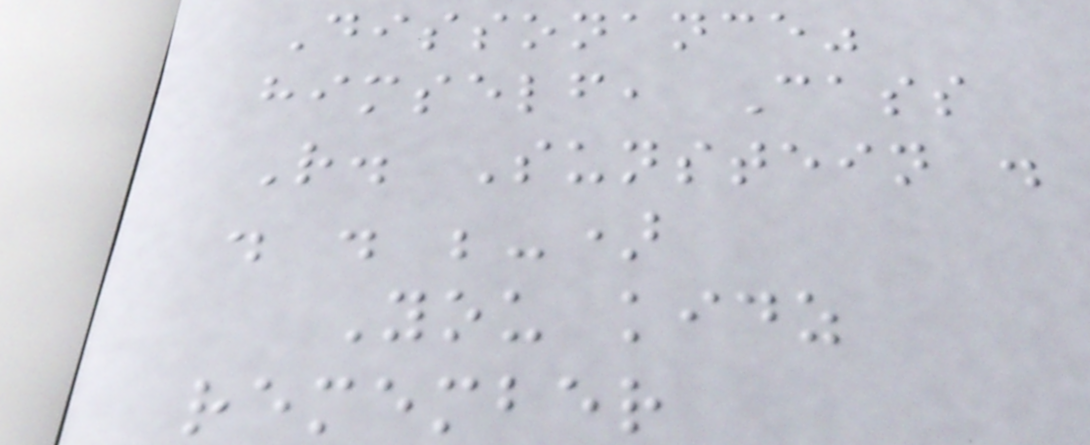Dissonance"
himself, Cass
R. Sunstein .
. . ;-)
You kidz
remember
